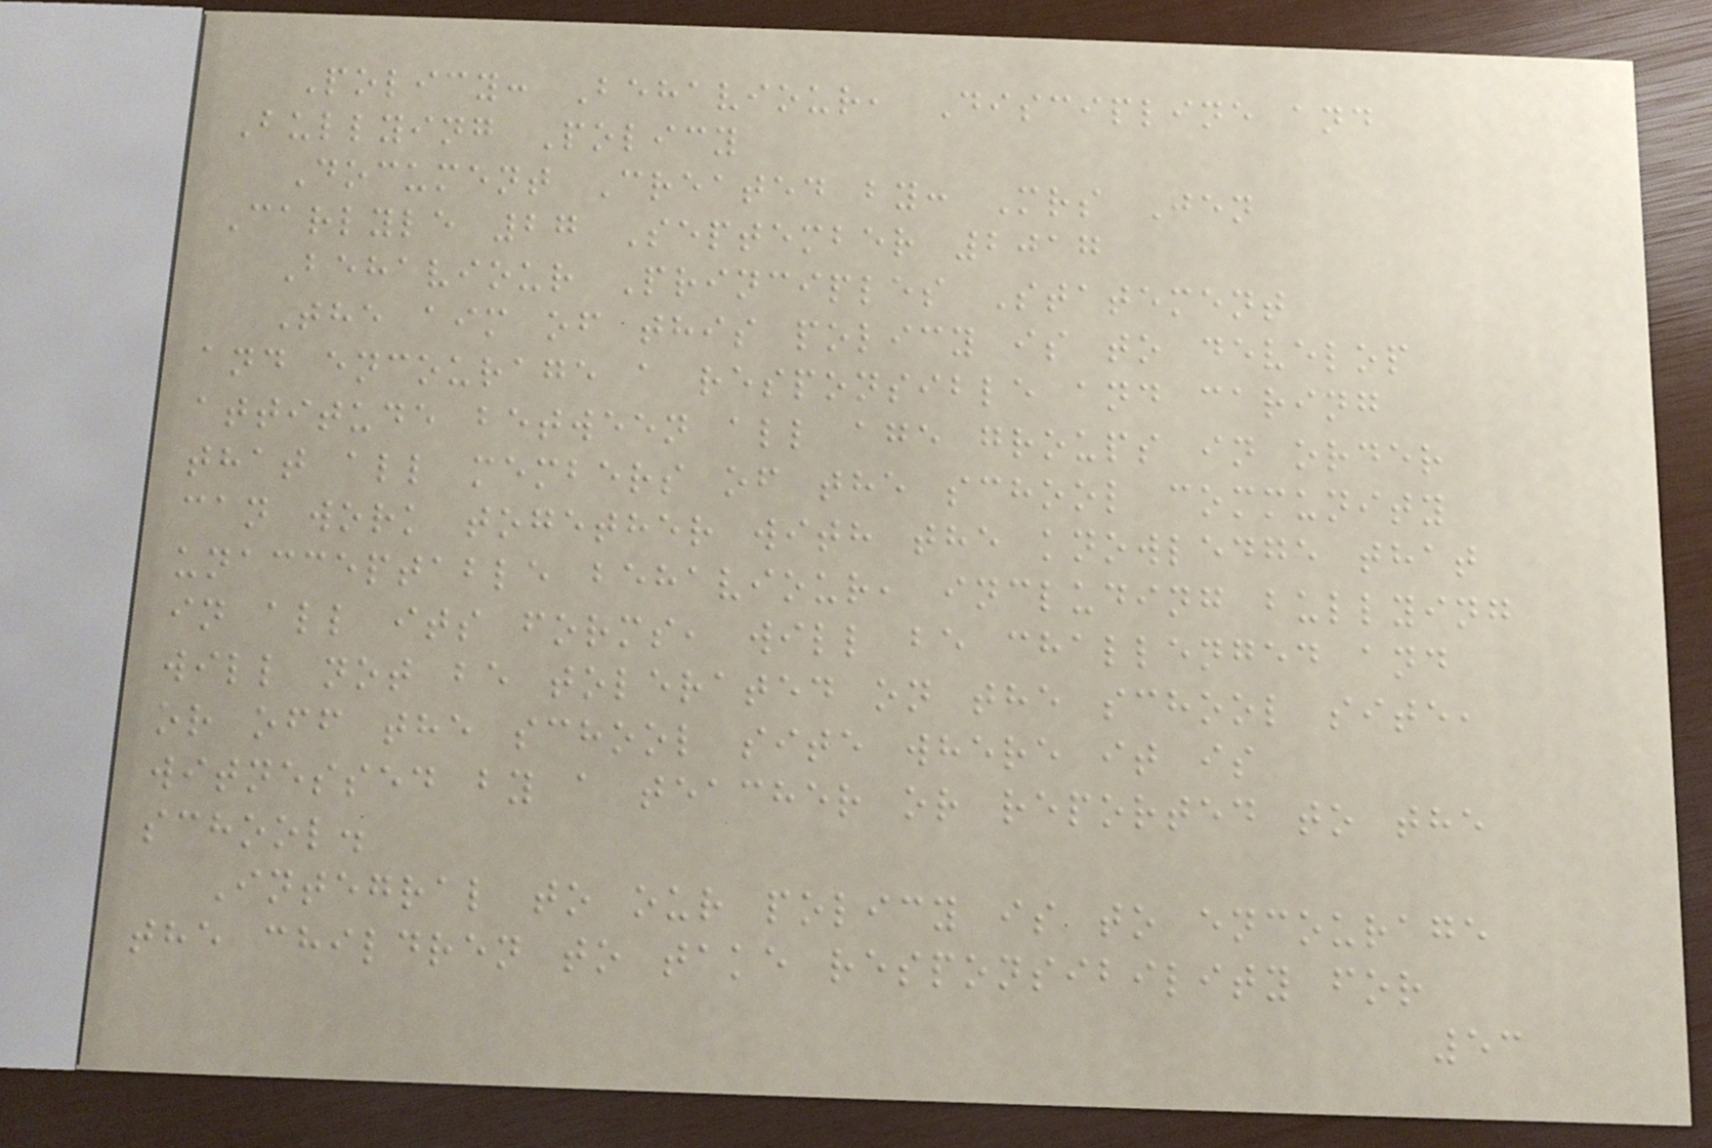Policy: Behaviour, Discipline and
Bullying Policy
Document Created by: Mrs Jen
Carlyle 27 September 2017
Behaviour Principles Statement
The aim of this policy is to develop
and encourage a responsible and caring
attitude between all age groups in order
that all members of the school community
can work together with the knowledge that
unacceptable behaviour, including bullying
in all its forms, will be challenged and
will not be tolerated on the school site,
or off the school site where it is
witnessed by a teacher or reported to the
school.
Integral to our policy is to encourage
the children to take responsibility for
53
